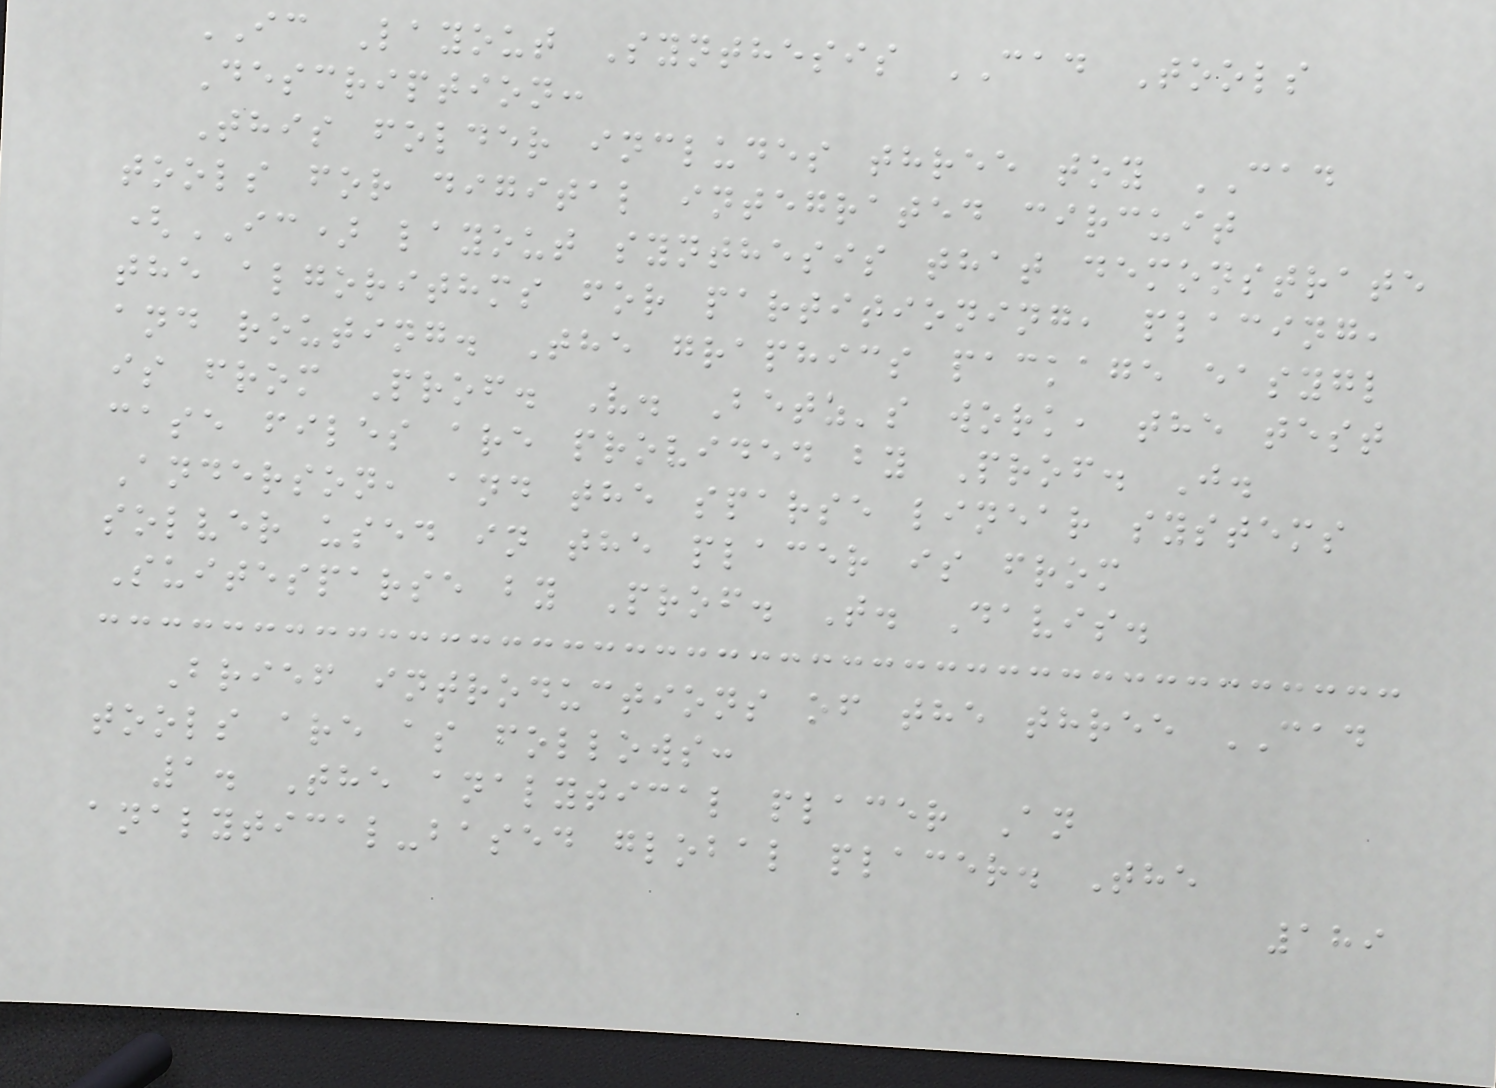IC Layout Synthesis CAD Tools
Description:
This folder includes three toy CAD
tools for digital integrated circuit
(IC) layout synthesis that demonstrate
the algorithms for partitioning, placing,
and routing. The graphics package easygl
is from Prof. V. Betz's work, the test
case files are provided by Prof. J.
Anderson, and the sparse linear systems
solver used in the placer is from
Suitesparse by Prof. T. Davis.
Brief introductions of the three CAD
tools are as follows:
1. The analytical placer An
analytical-based global placer. The
189
